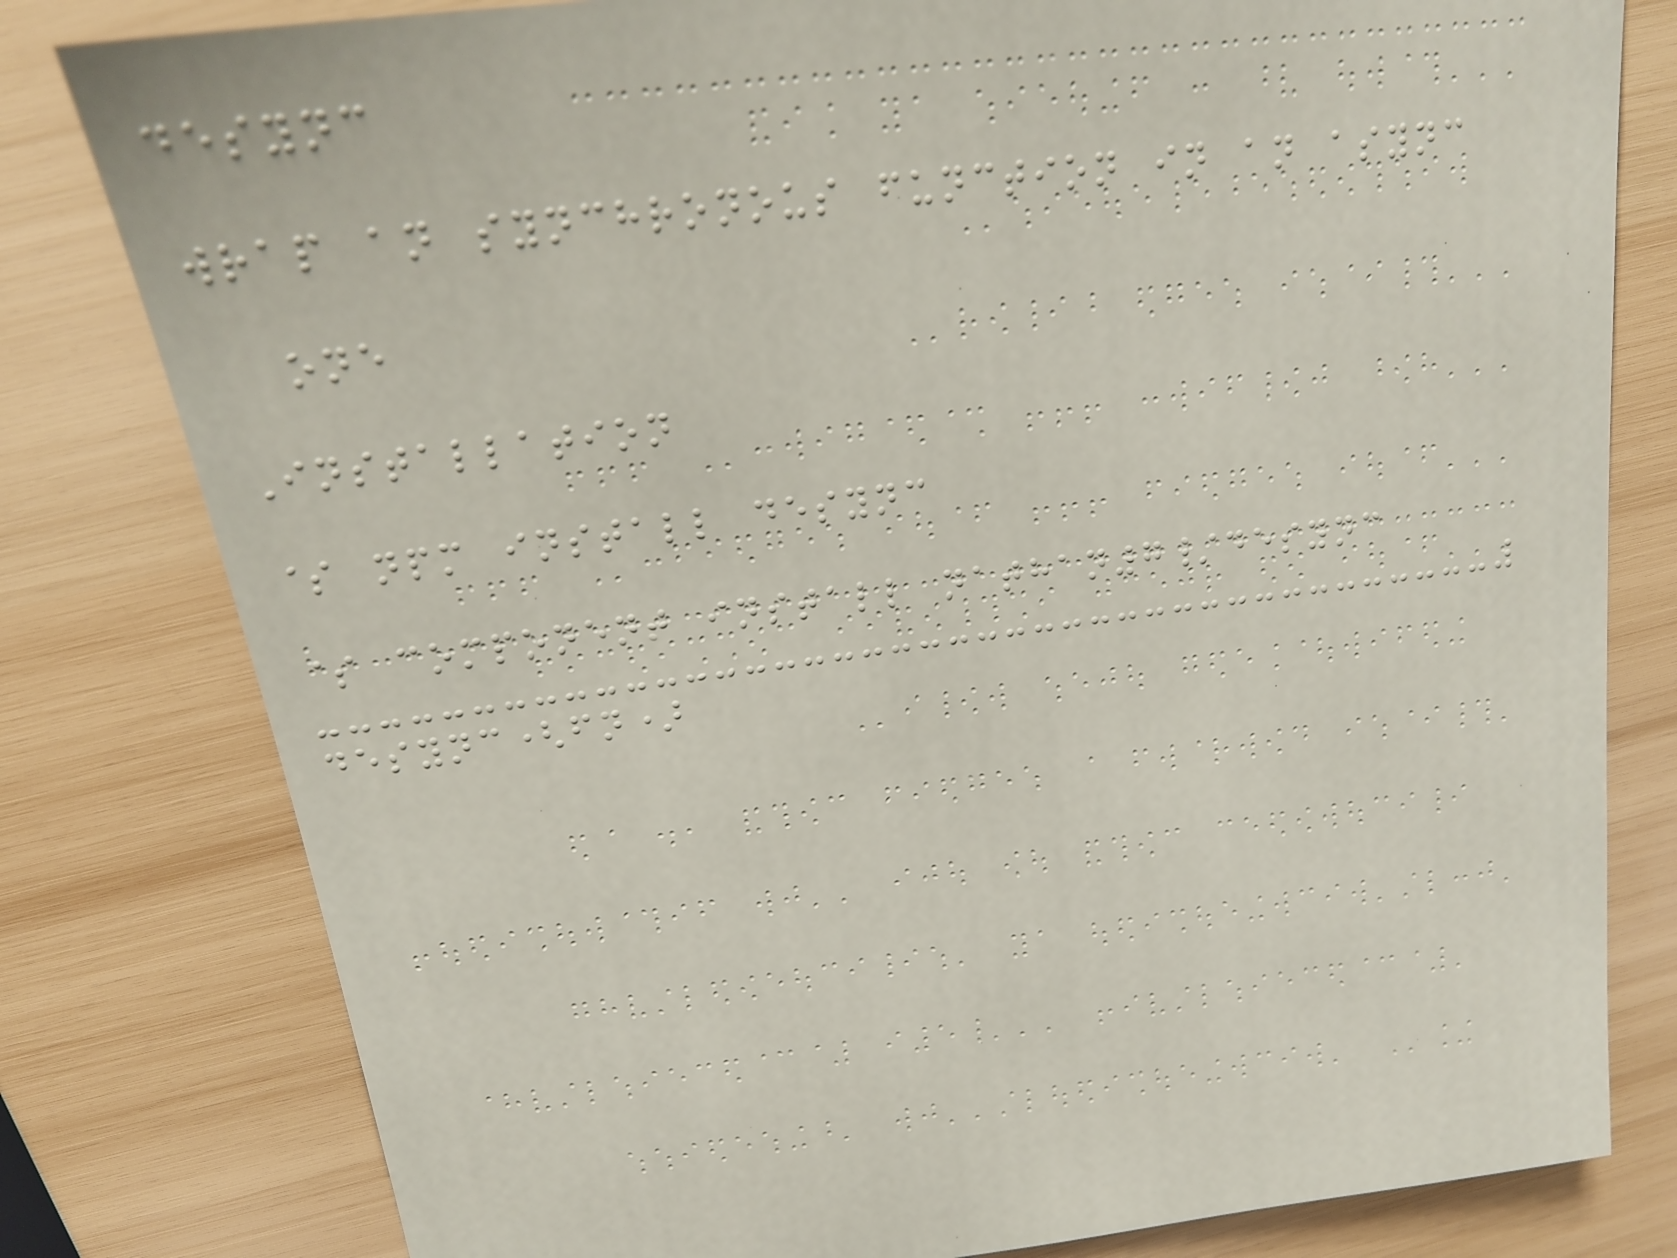desync
wrap an synchronous function in an async
one
Installation
$ npm install desync
$ component install nathan7/desync
desync(fn)
